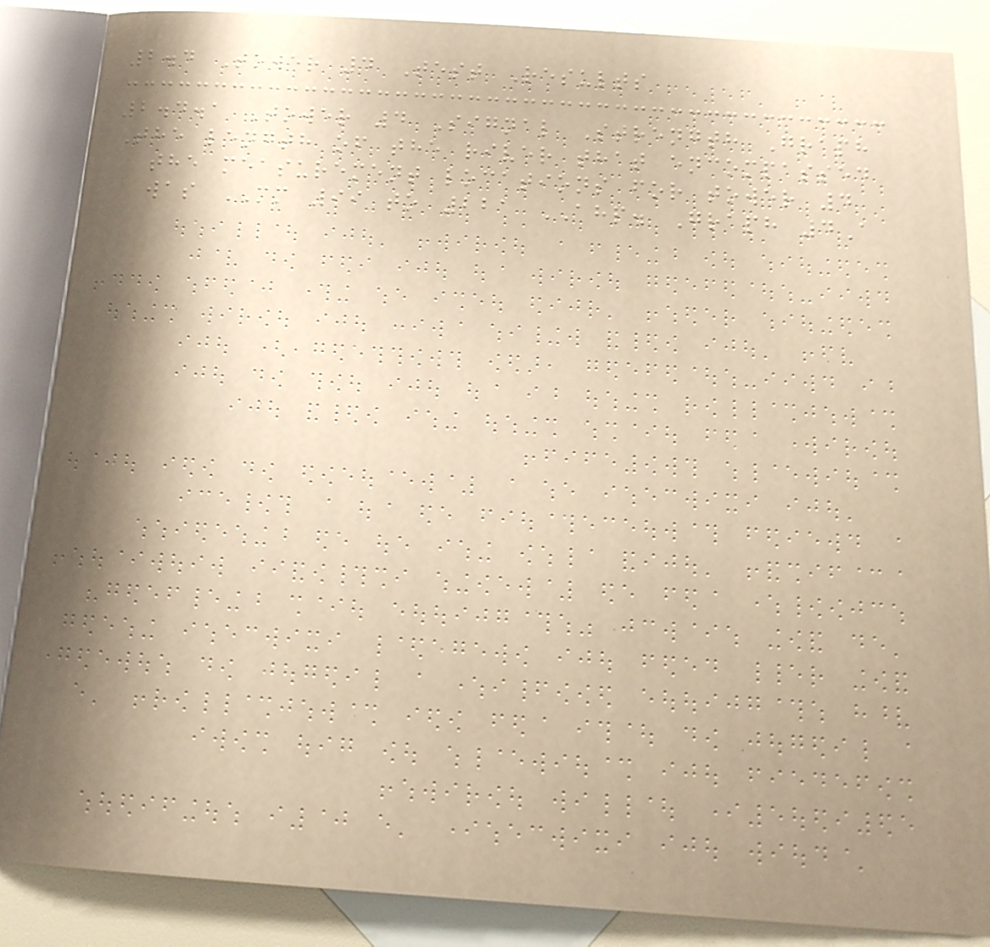2.4 Tower 4 Test Results
2.4.1 Tower 4 Signal Strength Graph
The length of the river that encompassed
the measurement locations for tower 4
was MM 99 to 221 AHP. Graph 4A
